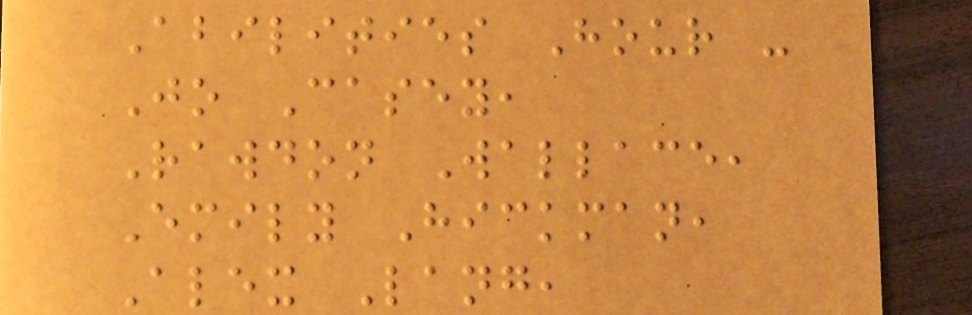Abilities Hour -
Jo Casey,
Rawdon Wallace,
Emily Hickman,
Alex Lang,
